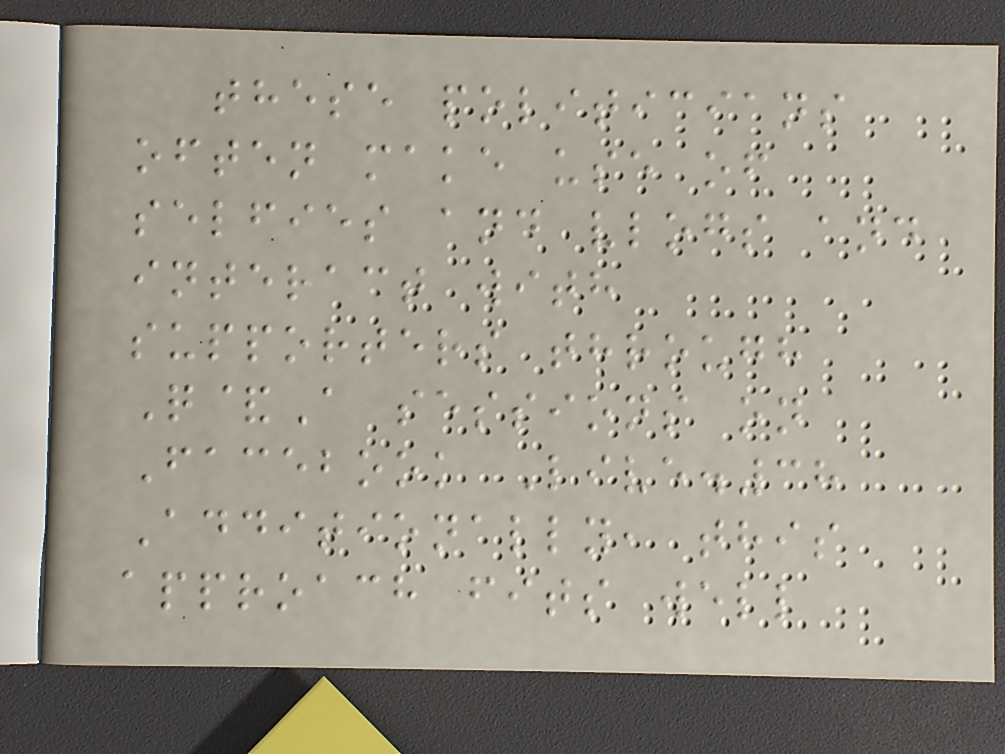these politicians
often make use of
selfies and vlogs and
interact with
supporters through
Q&A sessions on
Facebook Live.38
Additionally, this
approach fits well
